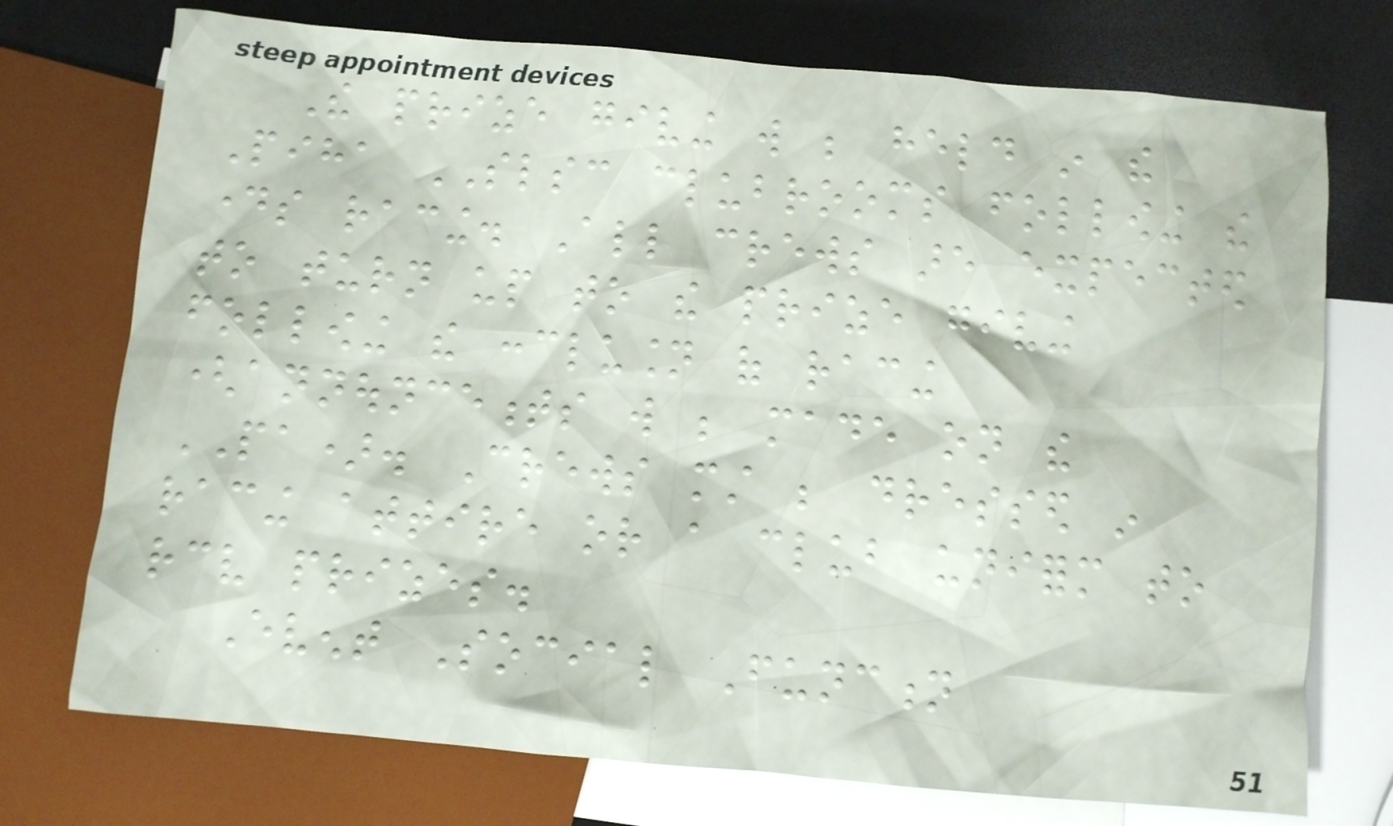The prize giving will be held in the
Piha SLSC clubrooms following the
days racing. All crews are expected
to turn up to the prize giving
following the conclusion of racing
(announcements will be made on the
PA). Crews must be dressed in
racing attire or a club uniform to
receive prizes.
Event Social Function
